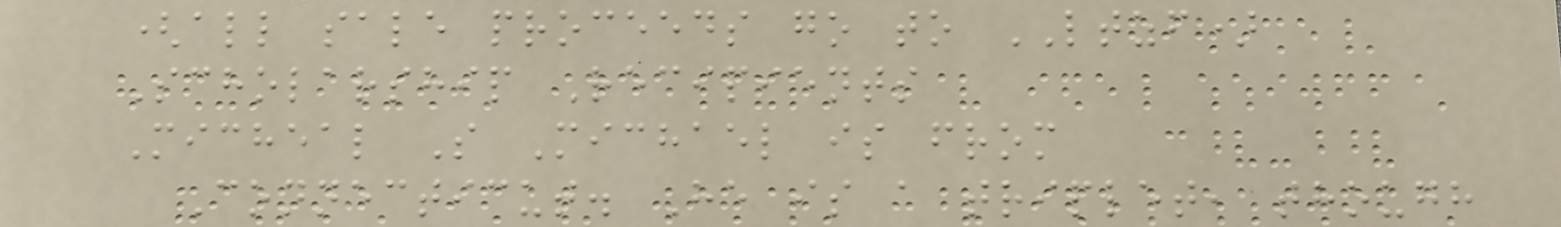(all sale proceeds go to LTZF)
Scholarship Recipients
Micheal S Michael is from
Connecticut. He is a triplet, though
